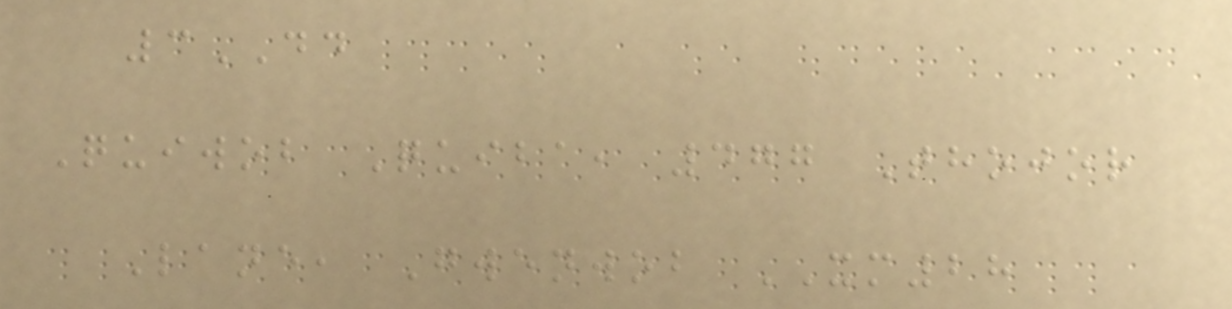3DD
Quiwob Quiba, 477 Thojor
Lane, Gwenwob XM28
